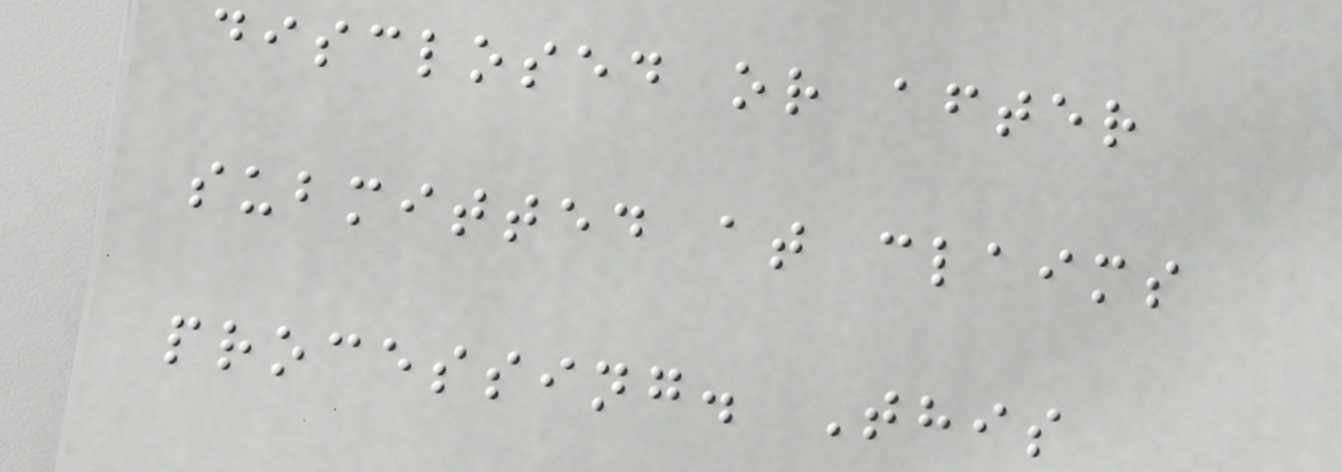disclosed or after
submitted at claims
processing. This
